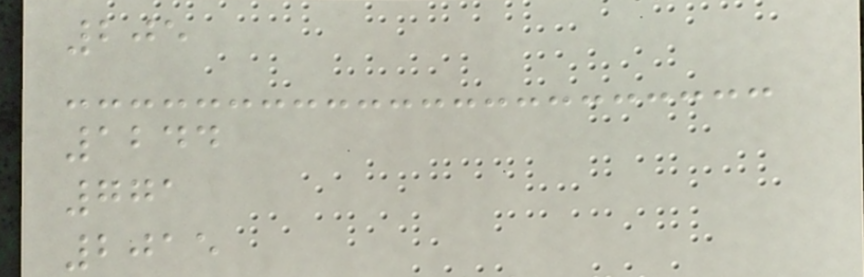205
1244
771
2015
